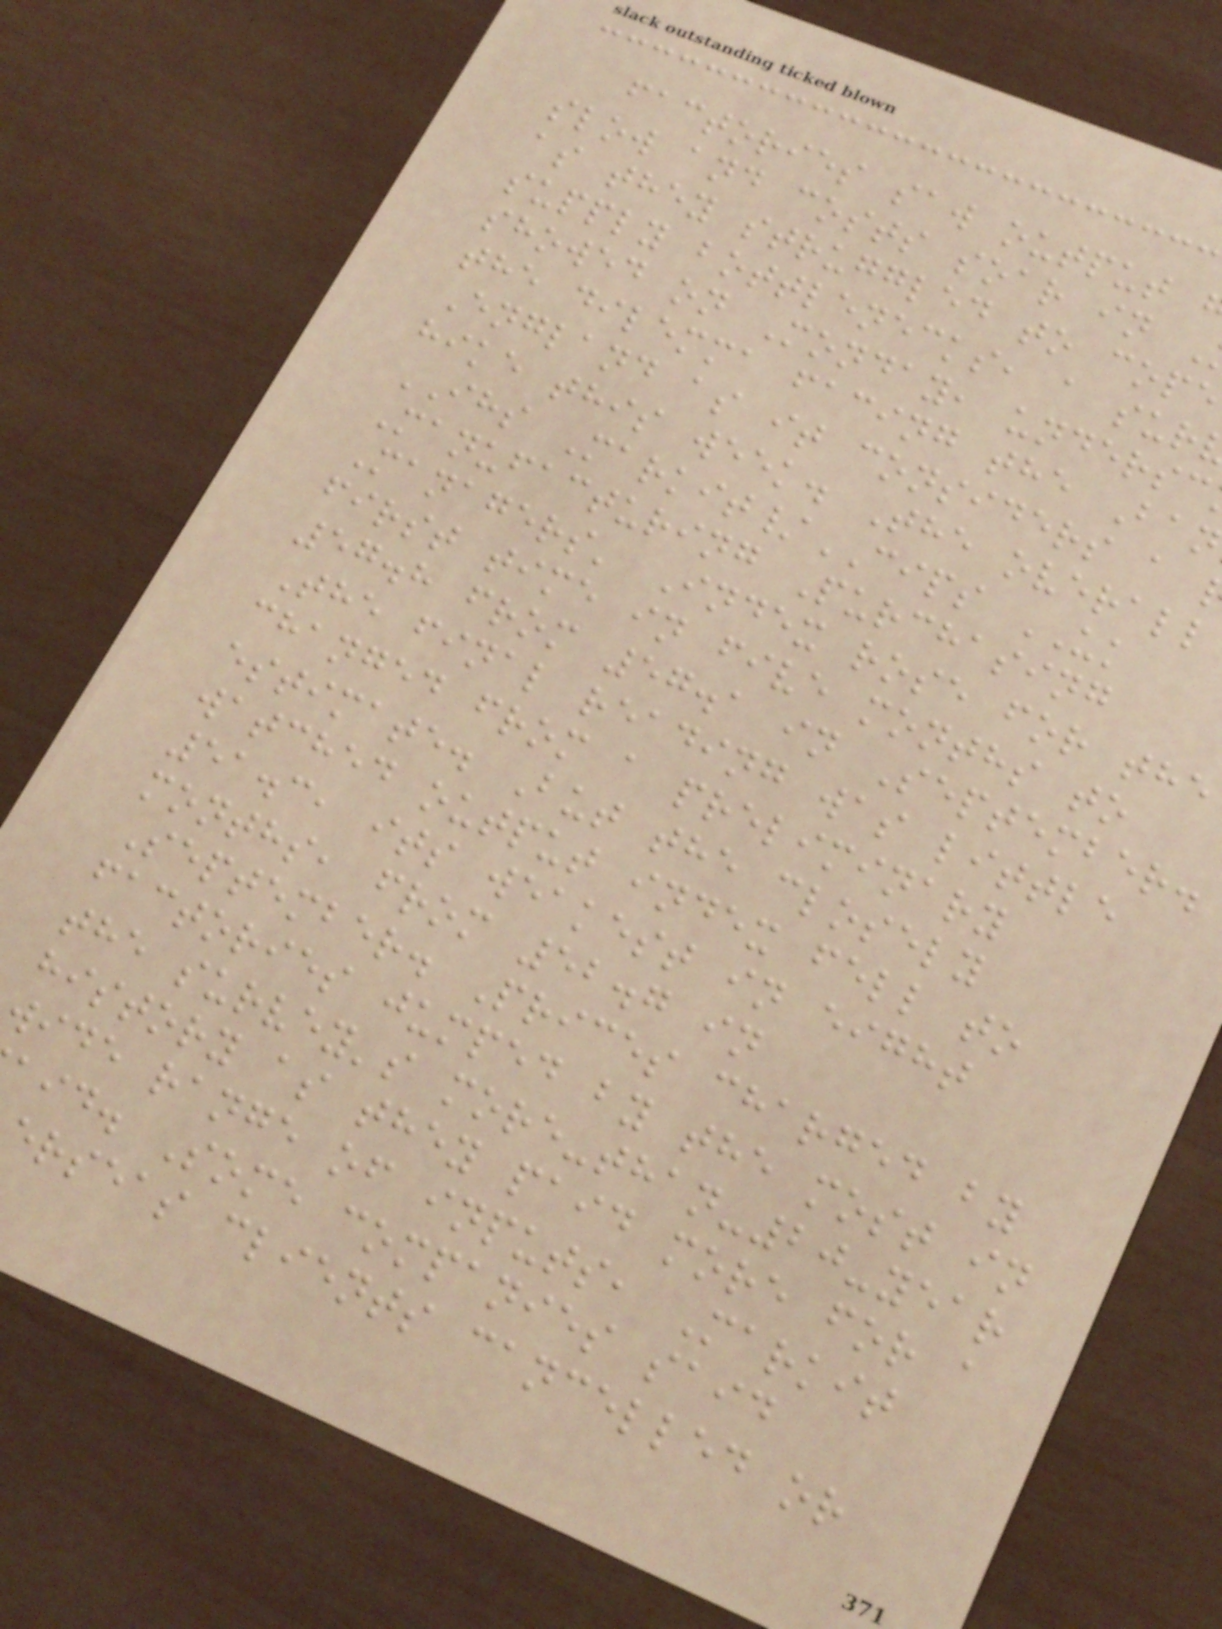factories saw output
slow and costs soar in
as they struggled to cope
supply bottlenecks, a sur
showed on Monday, undersc
the dilemma facing the Ba
England as it considers a
hike this week. The overall
IHS Markit/CIPS UK
Manufacturing Purchasing
Managers' Index rose for the
first time in five months to
57.8 from 57.1 in September.
The final reading was little
changed from a preliminary
estimate. But the closely
watched output index fell to
51.3, its weakest in eight
months, from 52.7 in
September. Prices charged by
factories jumped by the most in
the survey's more-than-20-year
history as they paid more for a
wide range of inputs, Markit
aid. Some companies said
erseas clients cancelled or
